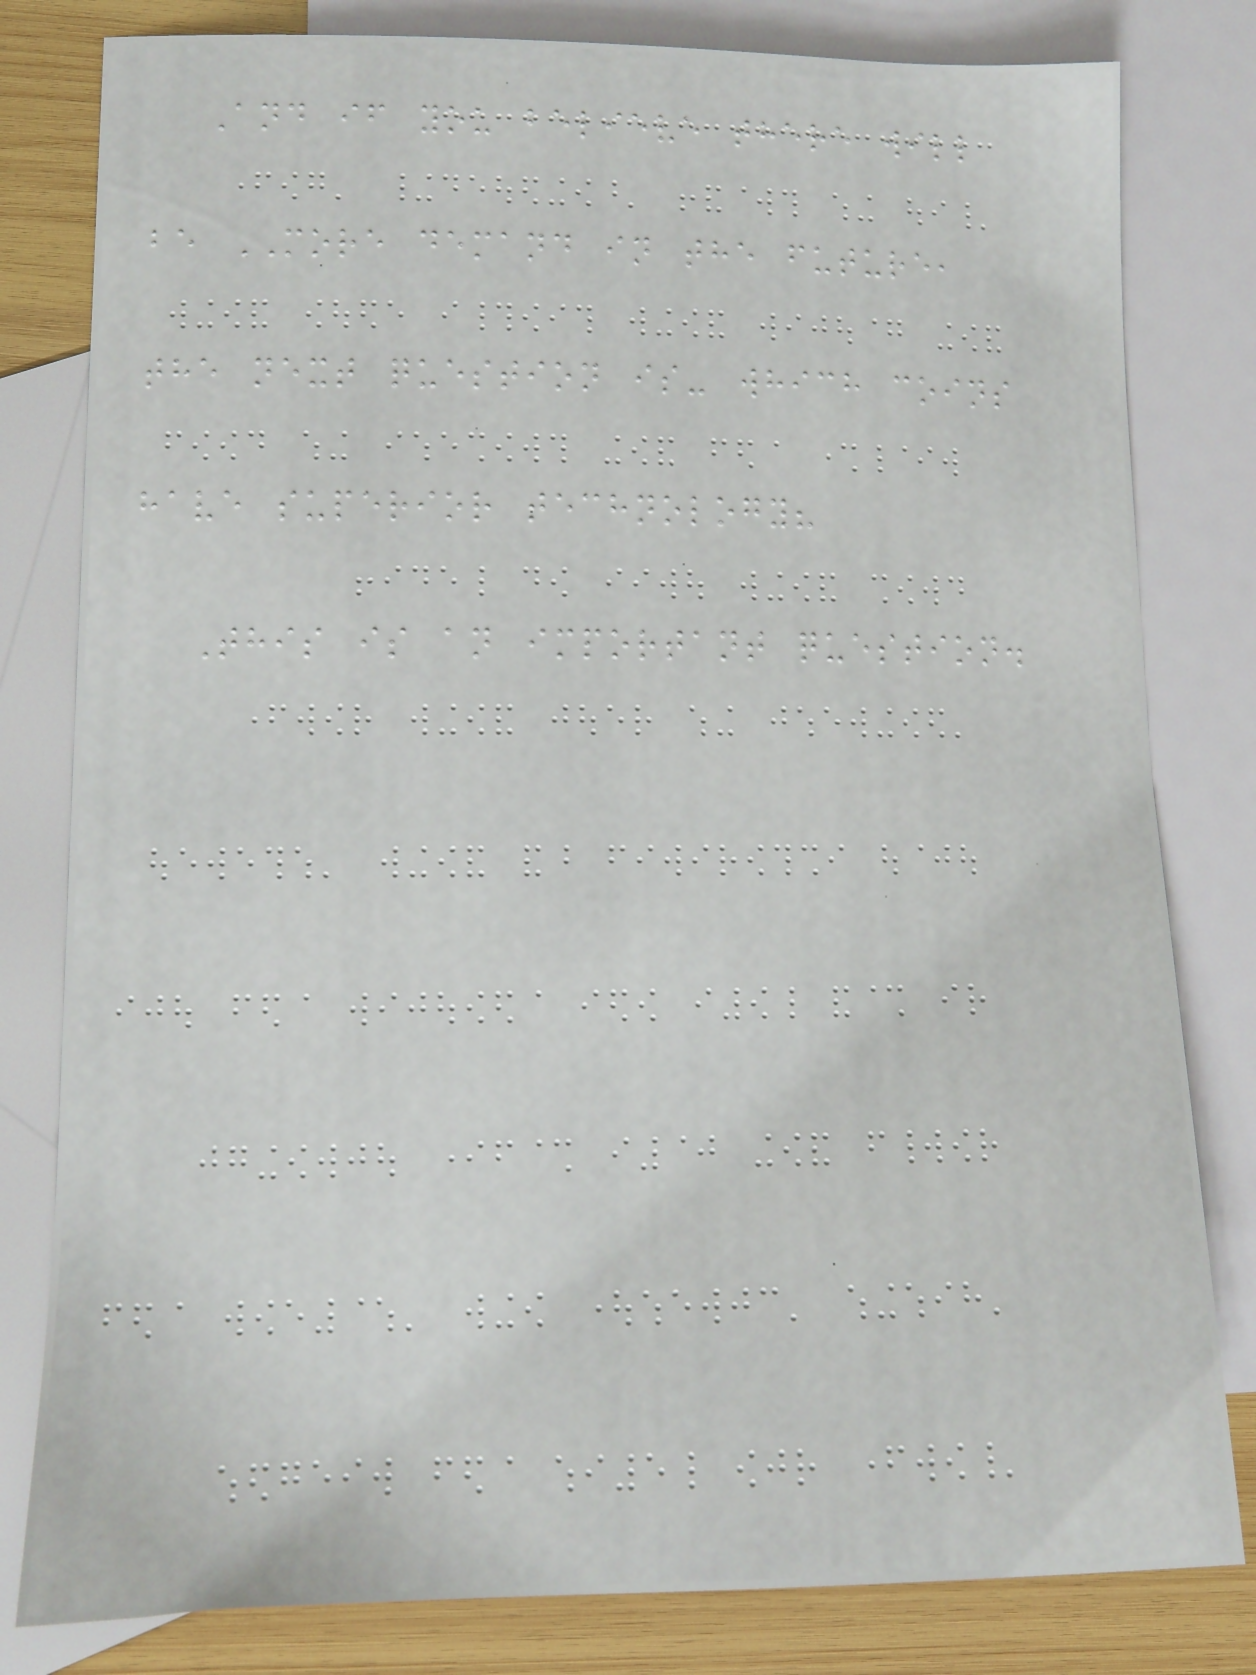And if you believe there will
be MORE demand in the future,
the next question is- which coins
have superior technology?
This is an important question.
